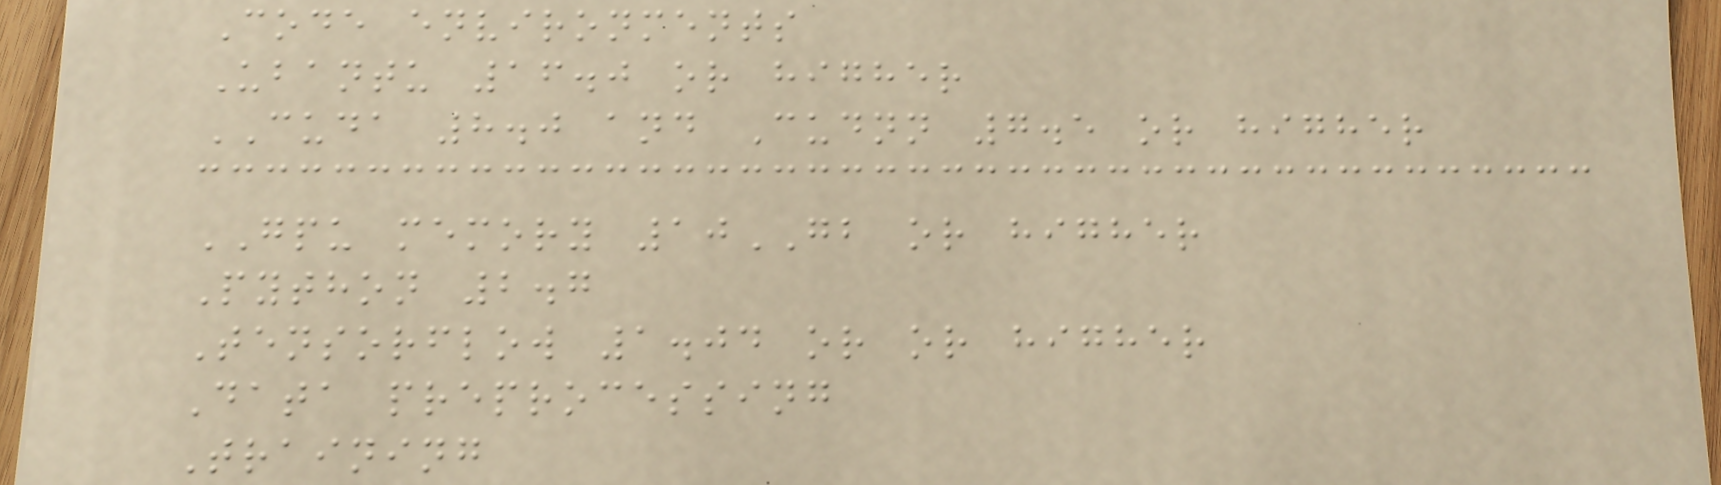Code environments
Ubantu 16.0 or higher
CUDA 8.0 and Cudnn 7.5 or higher
GPU memory 10GB or higher
Python 2.7
Tensorflow 1.04 or or higher
Data preprocessing
Training
